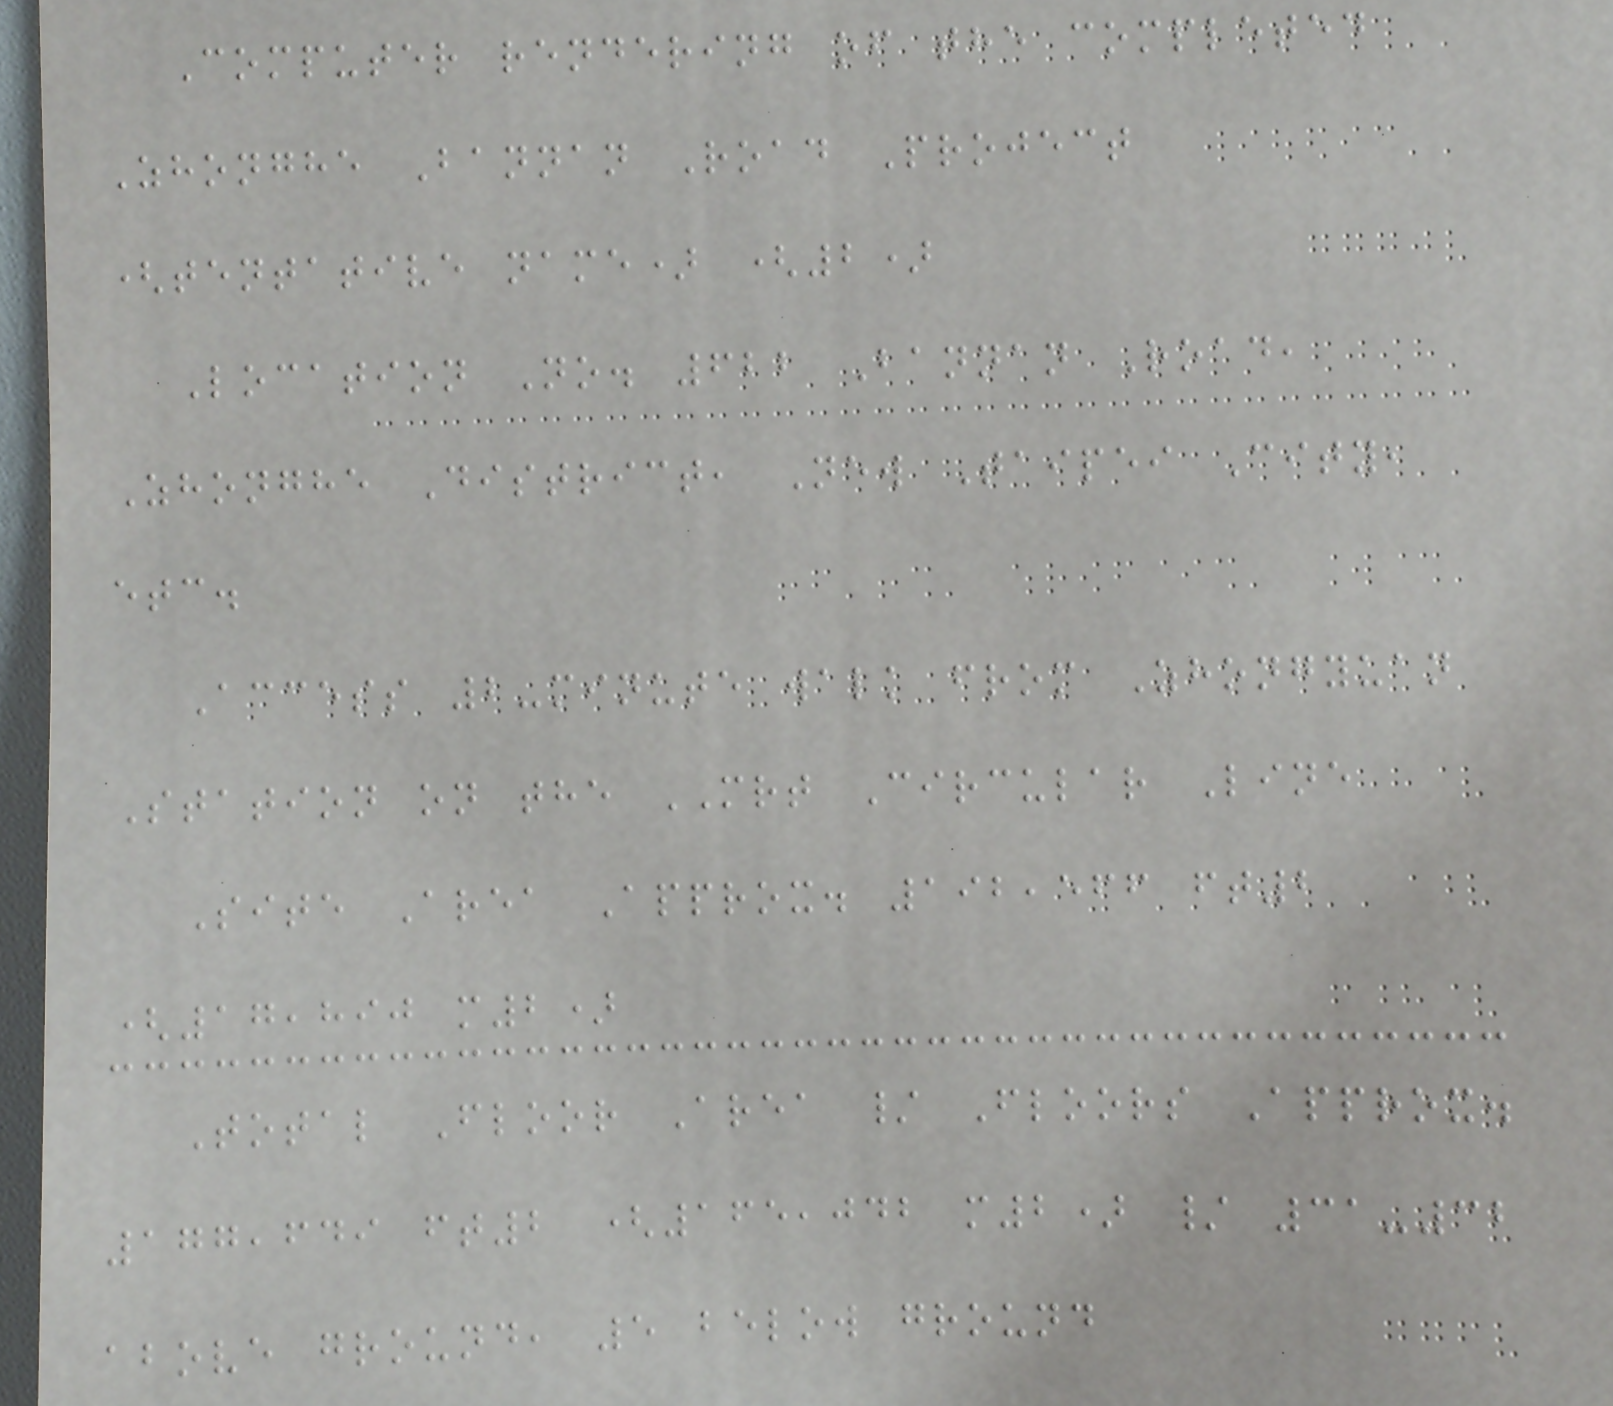Computer rendering of the completed
Zhonghe Bannan Road Project
(tentative name) (2)
Location No. 622 Bannan Road,
Zhonghe District, New Taipei City,
etc.
Access 2-minute walk from Zhongyuan
Station on the MRT Circular Line
Site Area Approx. 192,566 ft2
(17,890 m2)
Total Floor Area / Floors Approx.
177,649 ft2 (165,042 m2) / 31-32
above ground, 5 below ground
